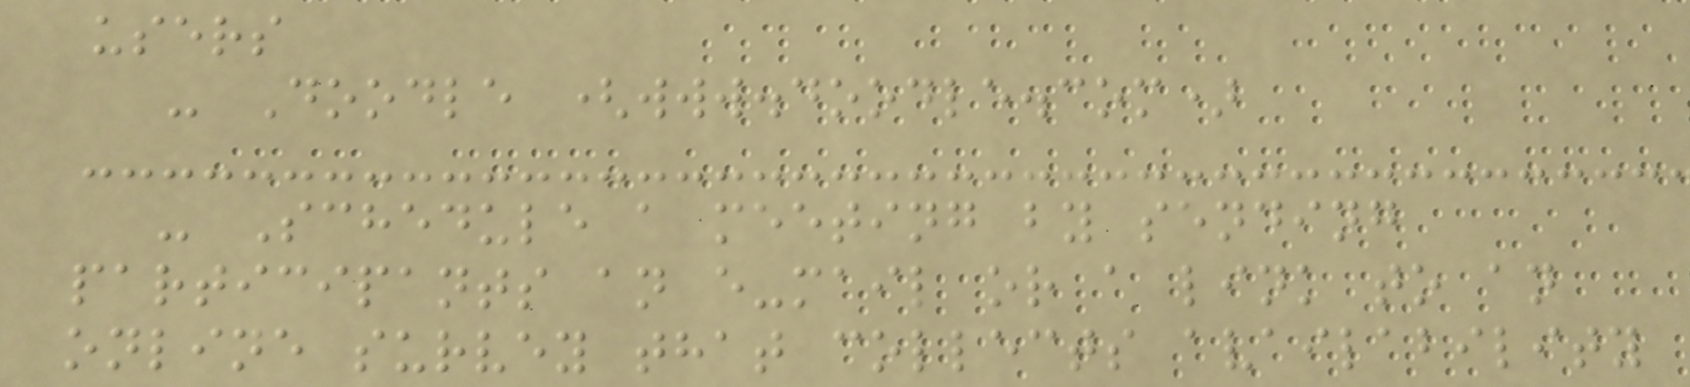users
- Doodle (www.doodle.com)
- Schedule a meeting by sending
participants an e-mail or a link to an
online survey that collects availability
